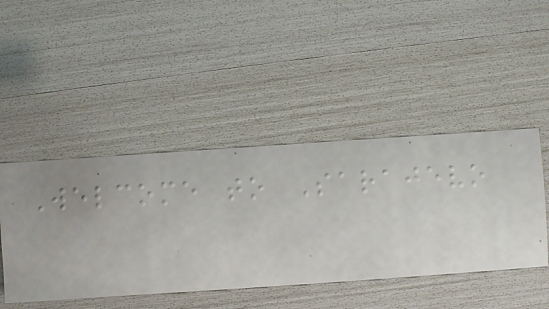Welcome to Sarajevo
